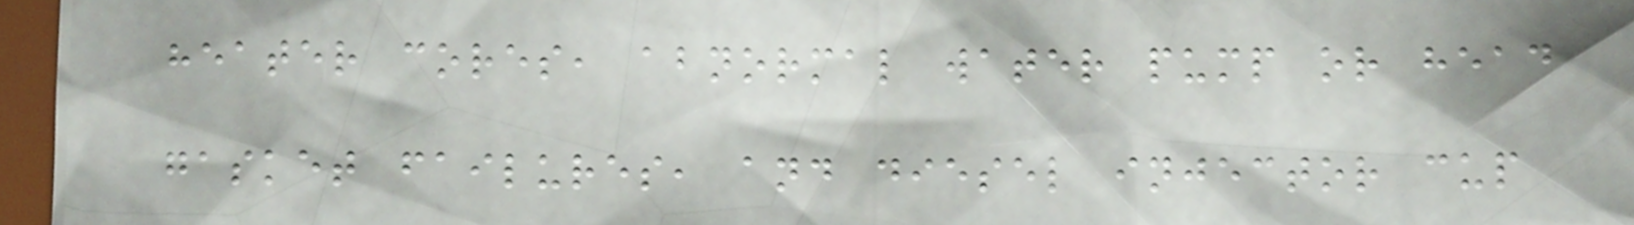heater cores, abnormal water pump or head
gasket failures, and diesel injector cup
